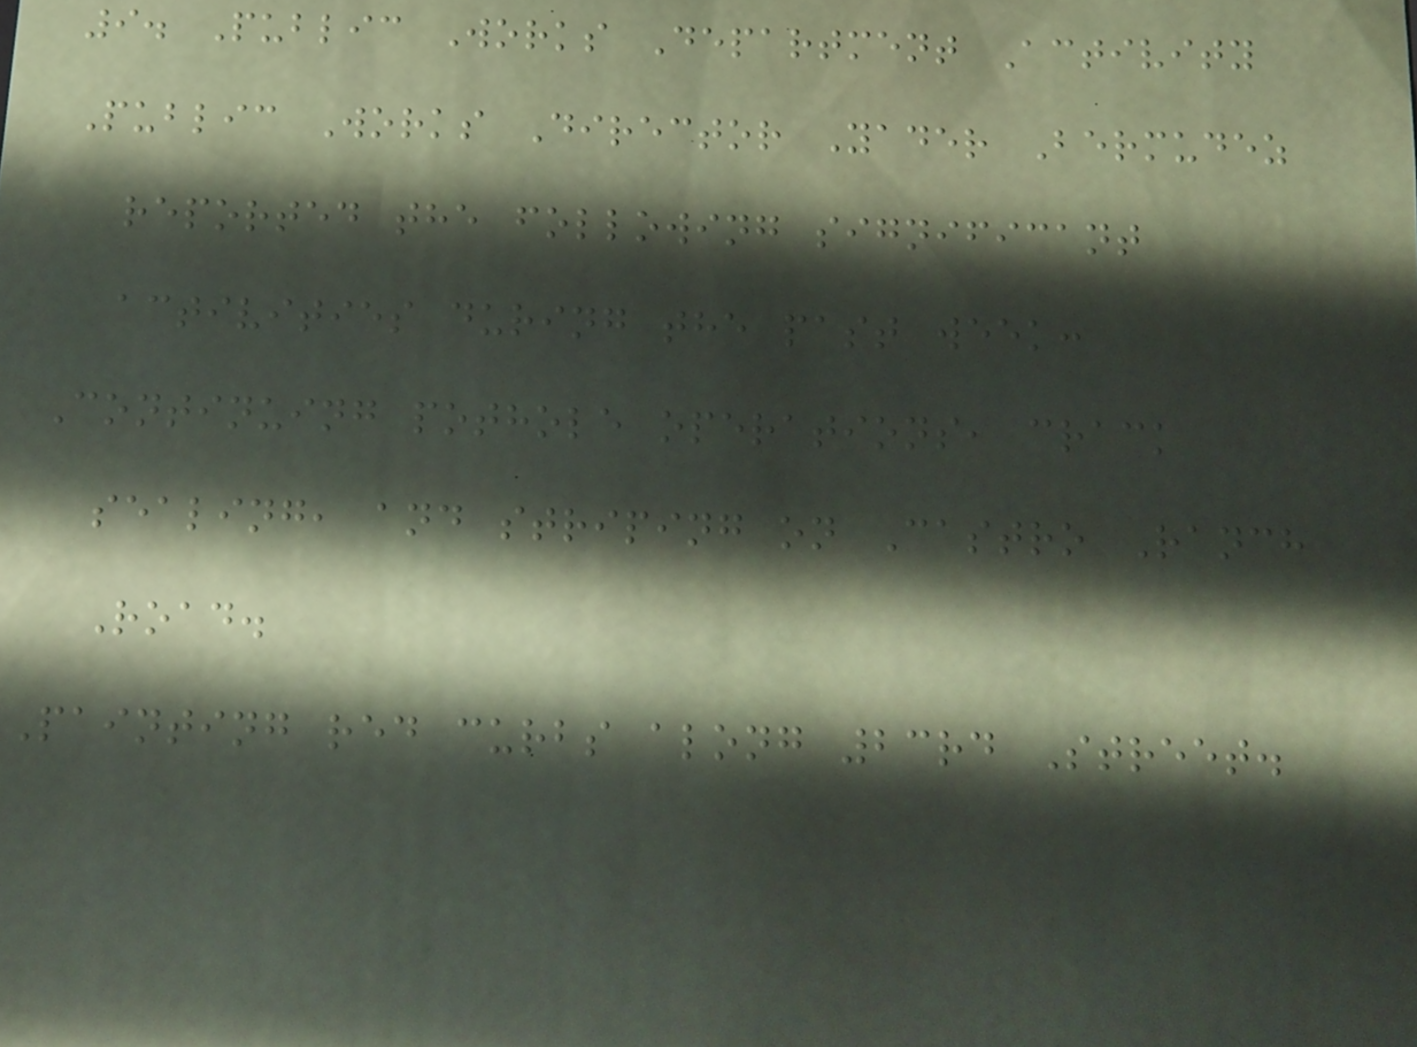9. Public Works Department Activity
Public Works Director Yader Bermudez
reported the following significant
activities during the past week:
Continuing pothole operations, crack
sealing, and striping on Castro Ranch
Road.
Painting red curbs along 23rd Street.
